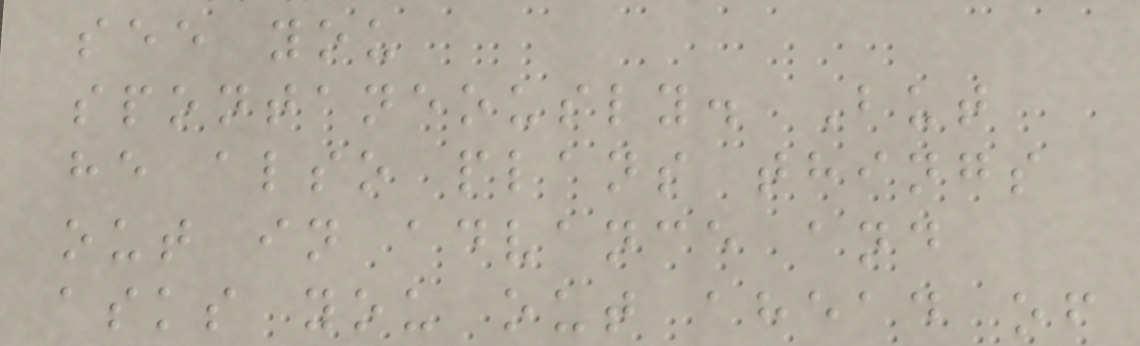see you
spontaneously. But
he also plans things
out in advance and
asks you out ahead of
